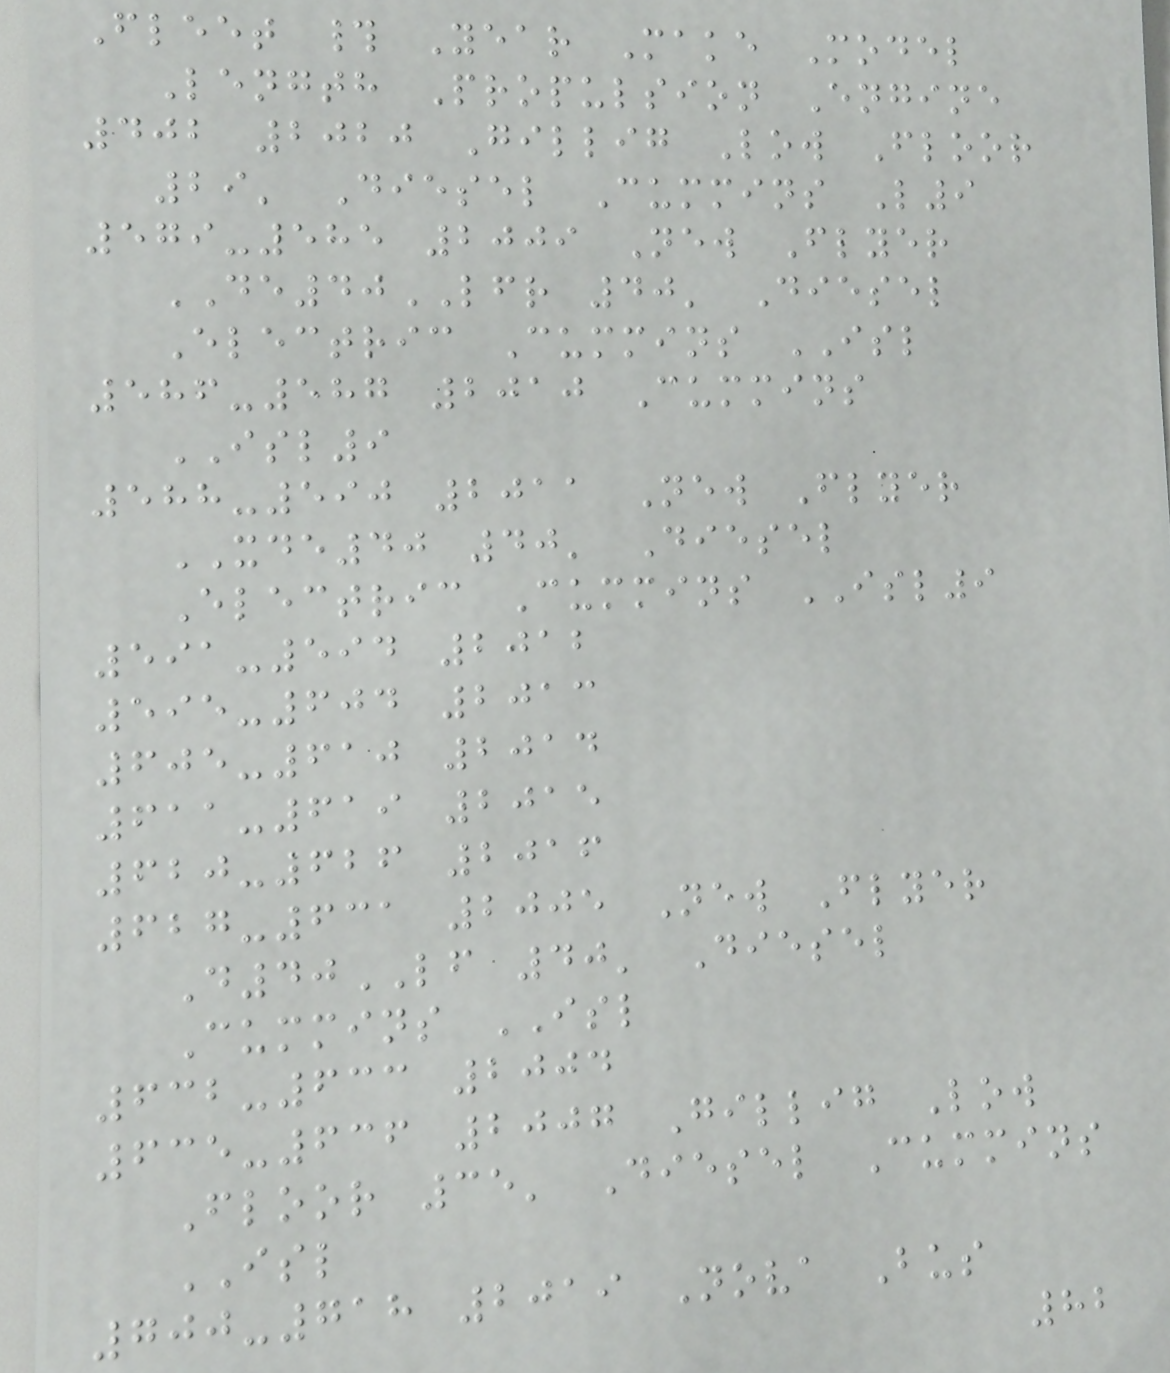Fleet # Year Make Model
Length Propulsion Engine
402 2020 Gillig Low Floor
29' Diesel Cummins L9
579-585 2009 New Flyer
DE40LFR 40' Diesel
Electric Cummins ISL
586-587 2010 Cummins
ISL9
588-590 2011 New Flyer
XDE40 40' Diesel
Electric Cummins ISL9
591-594 2012
595-604 2013
605-610 2014
611-619 2015
620-626 2016
627-631 2005 New Flyer
D40LF 40' Diesel
Cummins ISL
632-633 2004
635-636 2007 Gillig Low
Floor 35' Diesel Cummins
ISL
700-718 2019 Nova Bus
82
